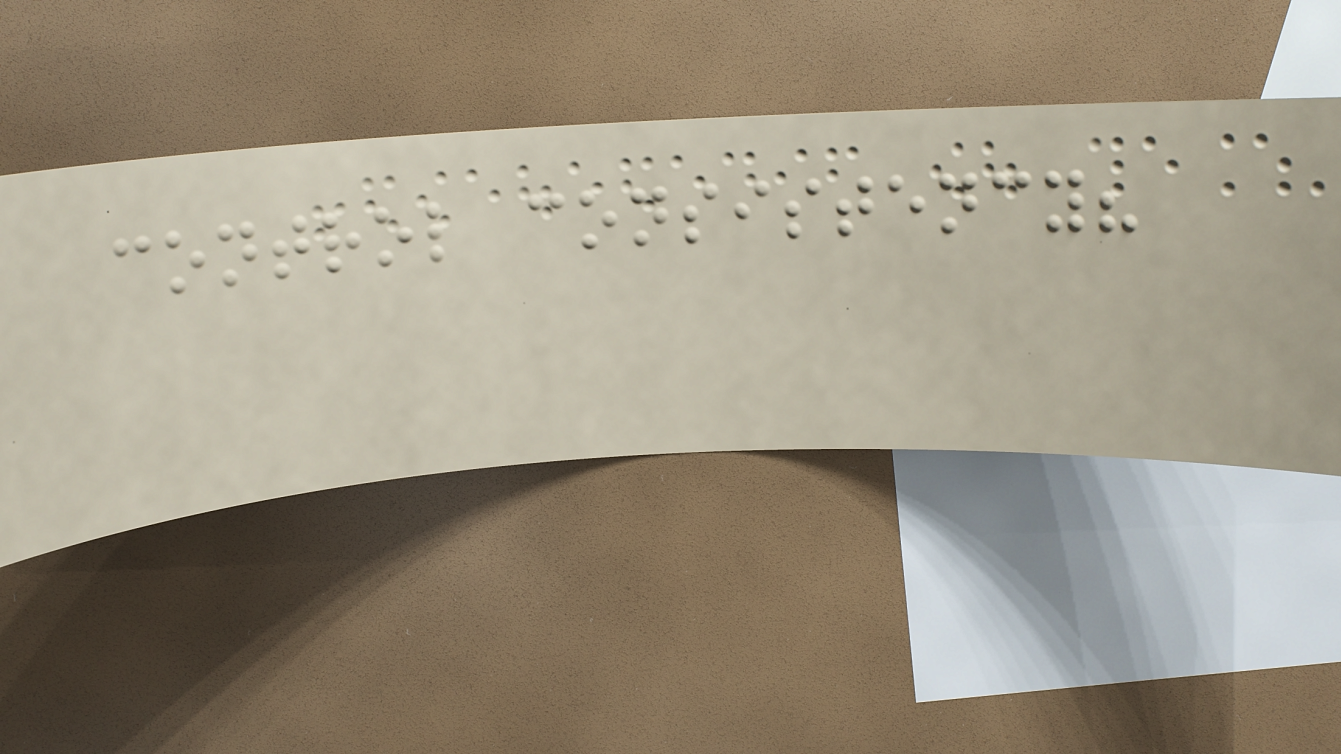control consistency?
